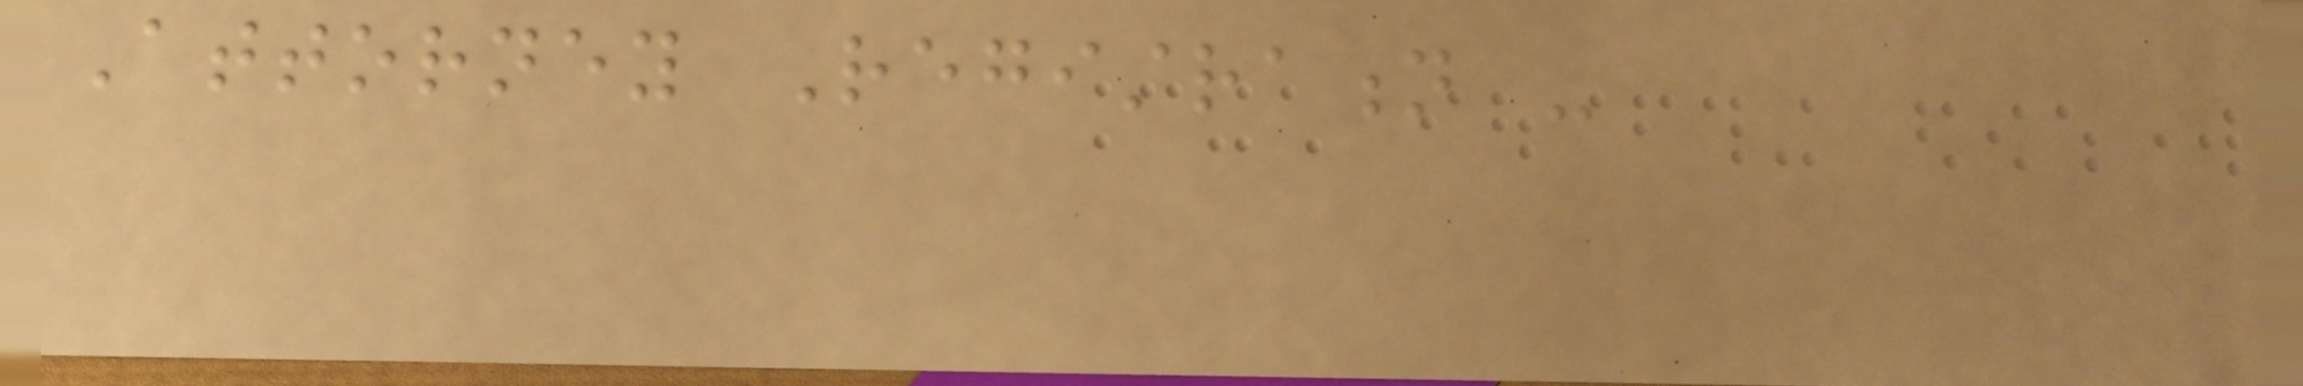Attorney Registration -
